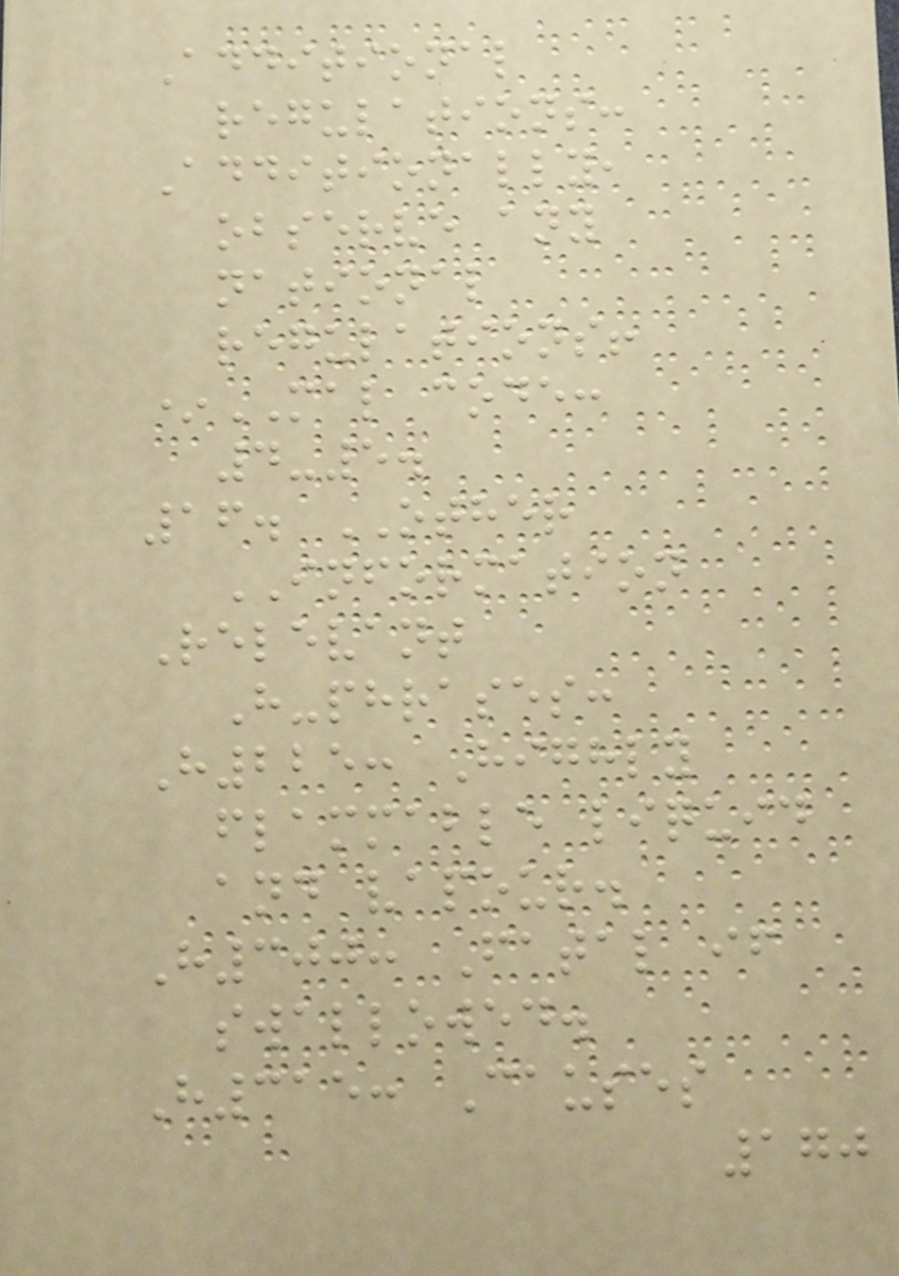Additional
regulations:
Additionally,
observe any
national
regulations!
*MAL code:
4-5.
16. OTHER
INFORMATION
Relevant
H-phrases:
H225: Highly
flammable liquid
and vapour.
H300: Fatal if
swallowed.
H315: Causes
170
